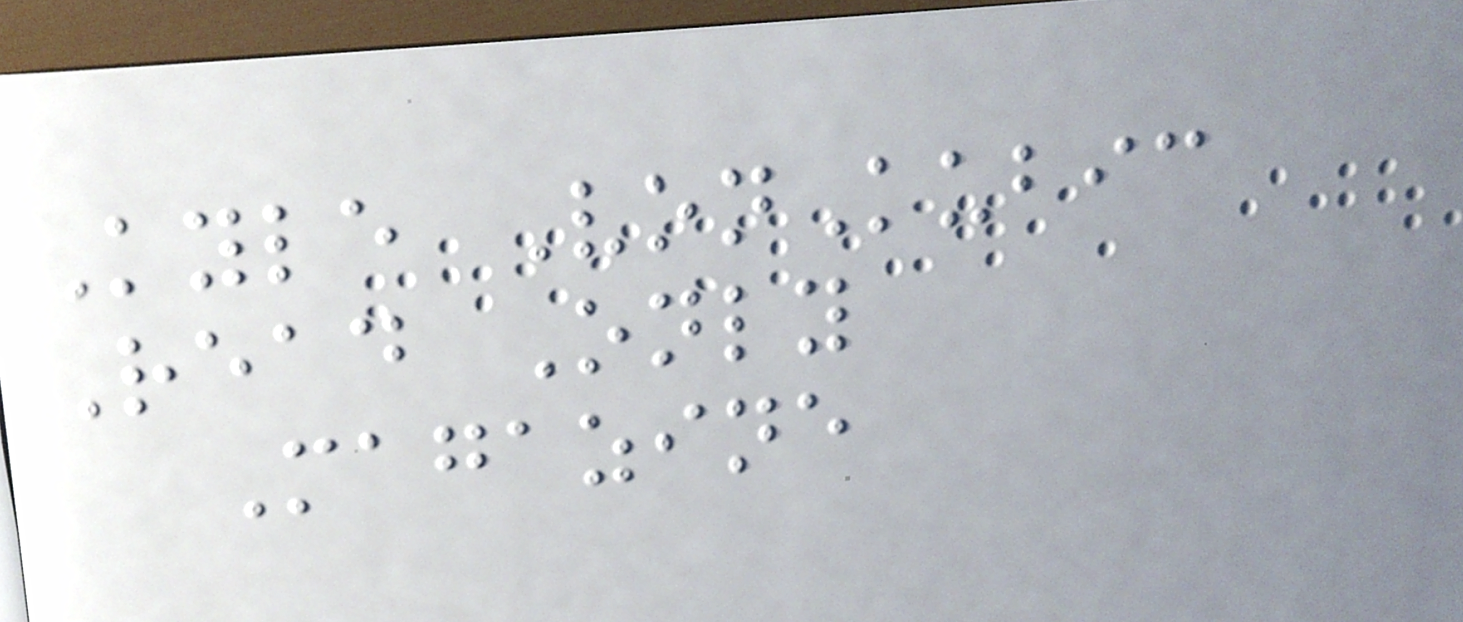Kyle VonKubic
Read Only
Magazine
